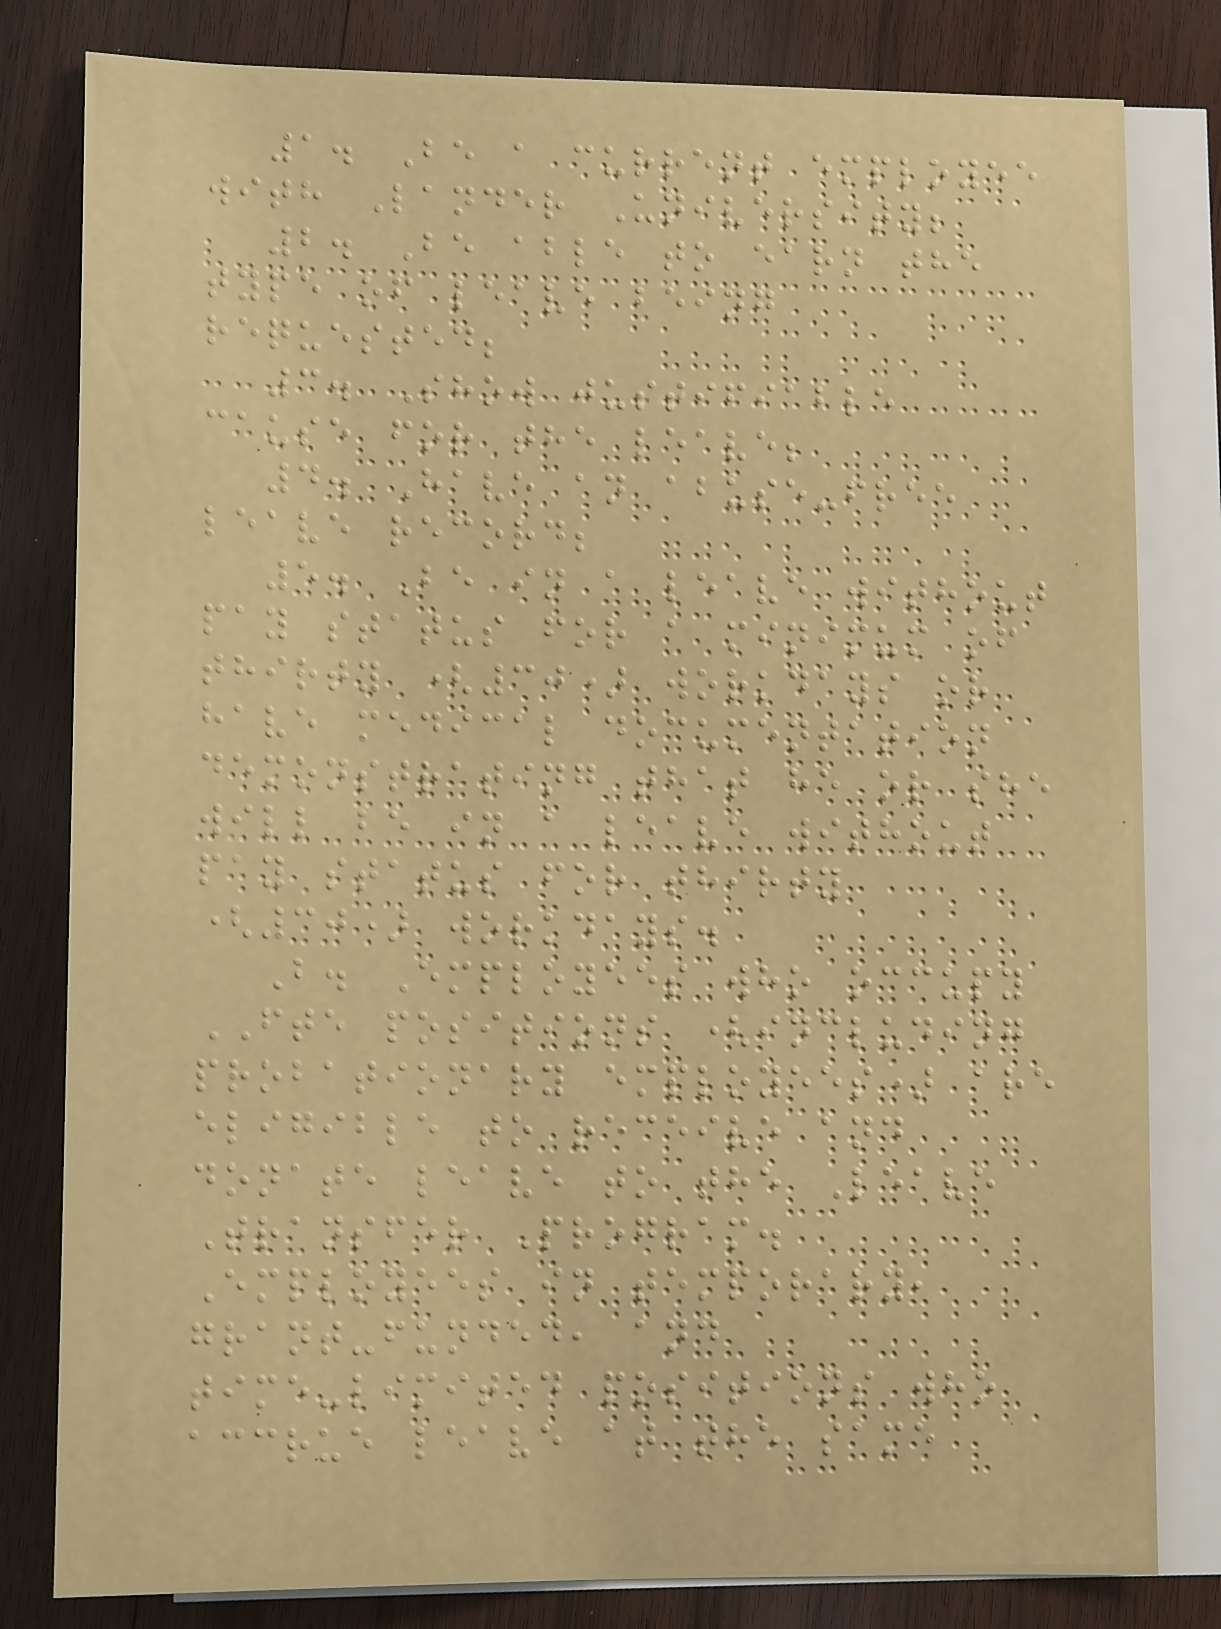1. Be a current employee
with Lander University;
2. Be able to earn the
type of leave being
requested;
3. Show justifiable
cause for the leave;
4. Have an abuse-free
leave record;
5. Be in a leave without
pay status for a minimum of
thirty (30) workdays or
have medical documentation
demonstrating that he or she
will be in a leave without
pay status for thirty
(30) workdays.
B. Employees who occupy
FTE positions (including
probationary employees) are
eligible to receive and
donate leave to the Leave
Transfer Program.
Employees in temporary,
grant-funded, and
time-limited positions who
accrue leave at the same
